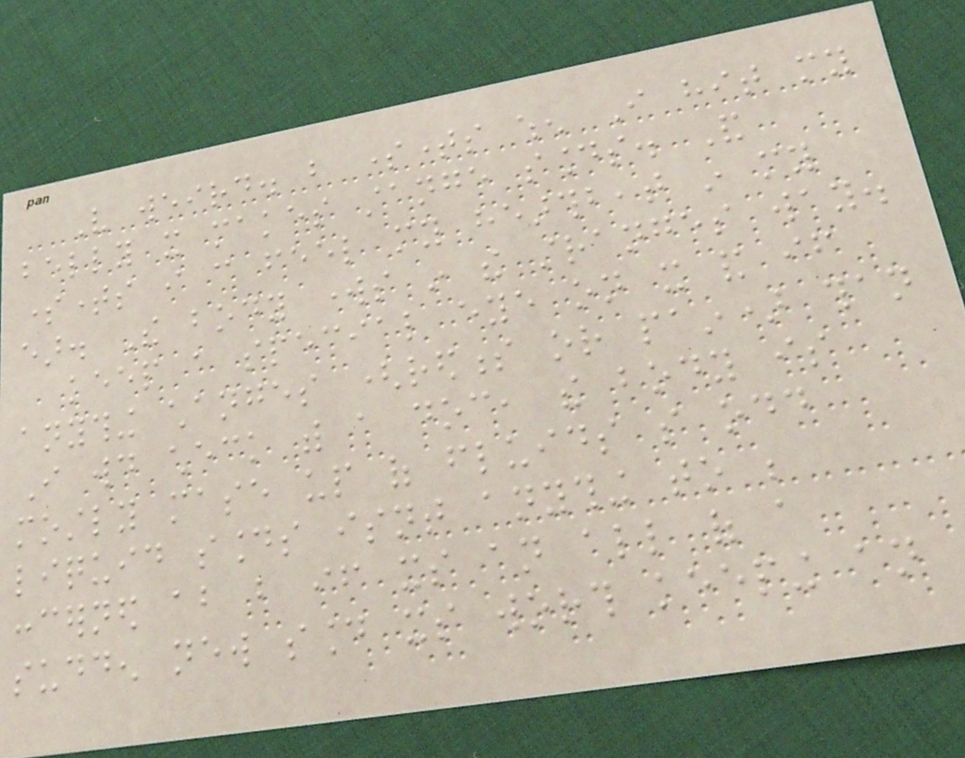Very weird. but sometimes when I hit my
belly it makes stange sounds. And
sometimes i can feel my hearthbeat in my
ear. The body works in the stranges way.
keep a special eye on it and if
anything changes (redness or pain) than
I would check with a doc, the body is
mostly mase up of fluids so odd
liquid sounds isnt anything to be
concerned about but if its an all of a
sudden new sound its worth keeping an
